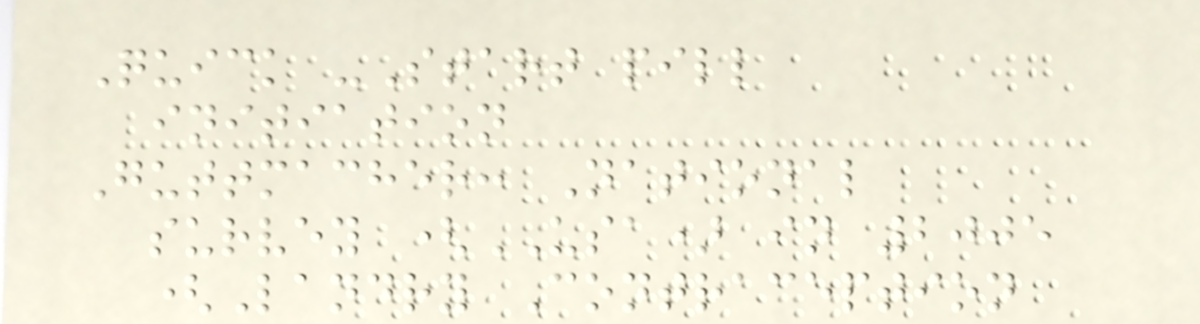Quick -Start pill
initiation
Guttmacher: National
survey (USA) in 2005
(Landry Contraception
